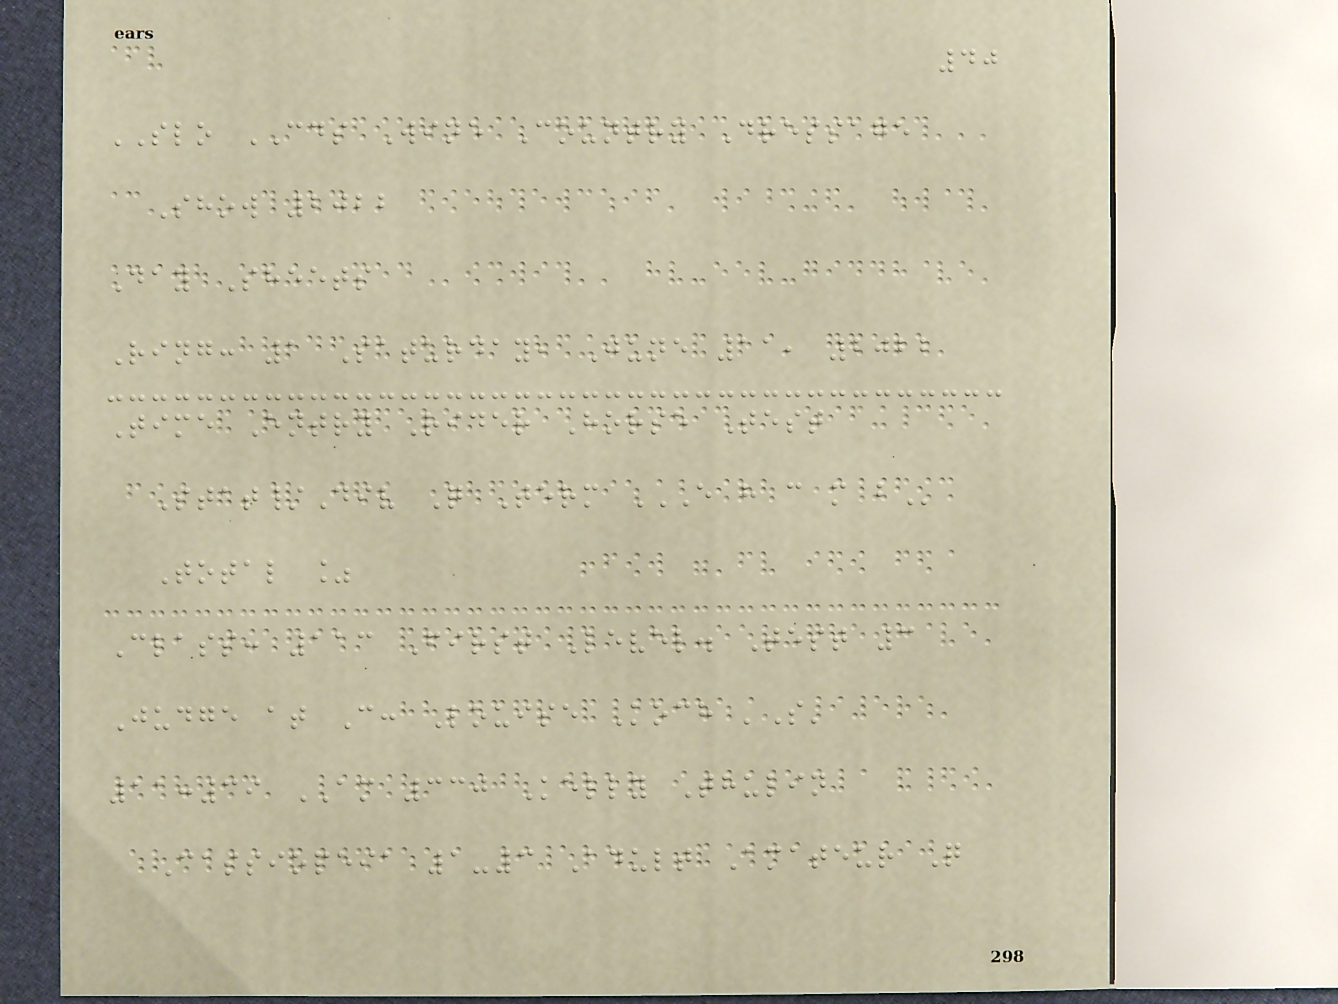40
SLO CDS Wine Country Dressage
Show 2022
Day Sheets
Ring: 1 Saturday, June 11, 2022
Time Entry Rider Horse Test
Stat/Div Q Term E H C M B
Total %
Class: 113 First Level. Test 3
Judge at C: Louise Koch 'S'
11:39 AM 330 Kelly Thulin
Cassiopeia 1-3 Adult Amateur Q
